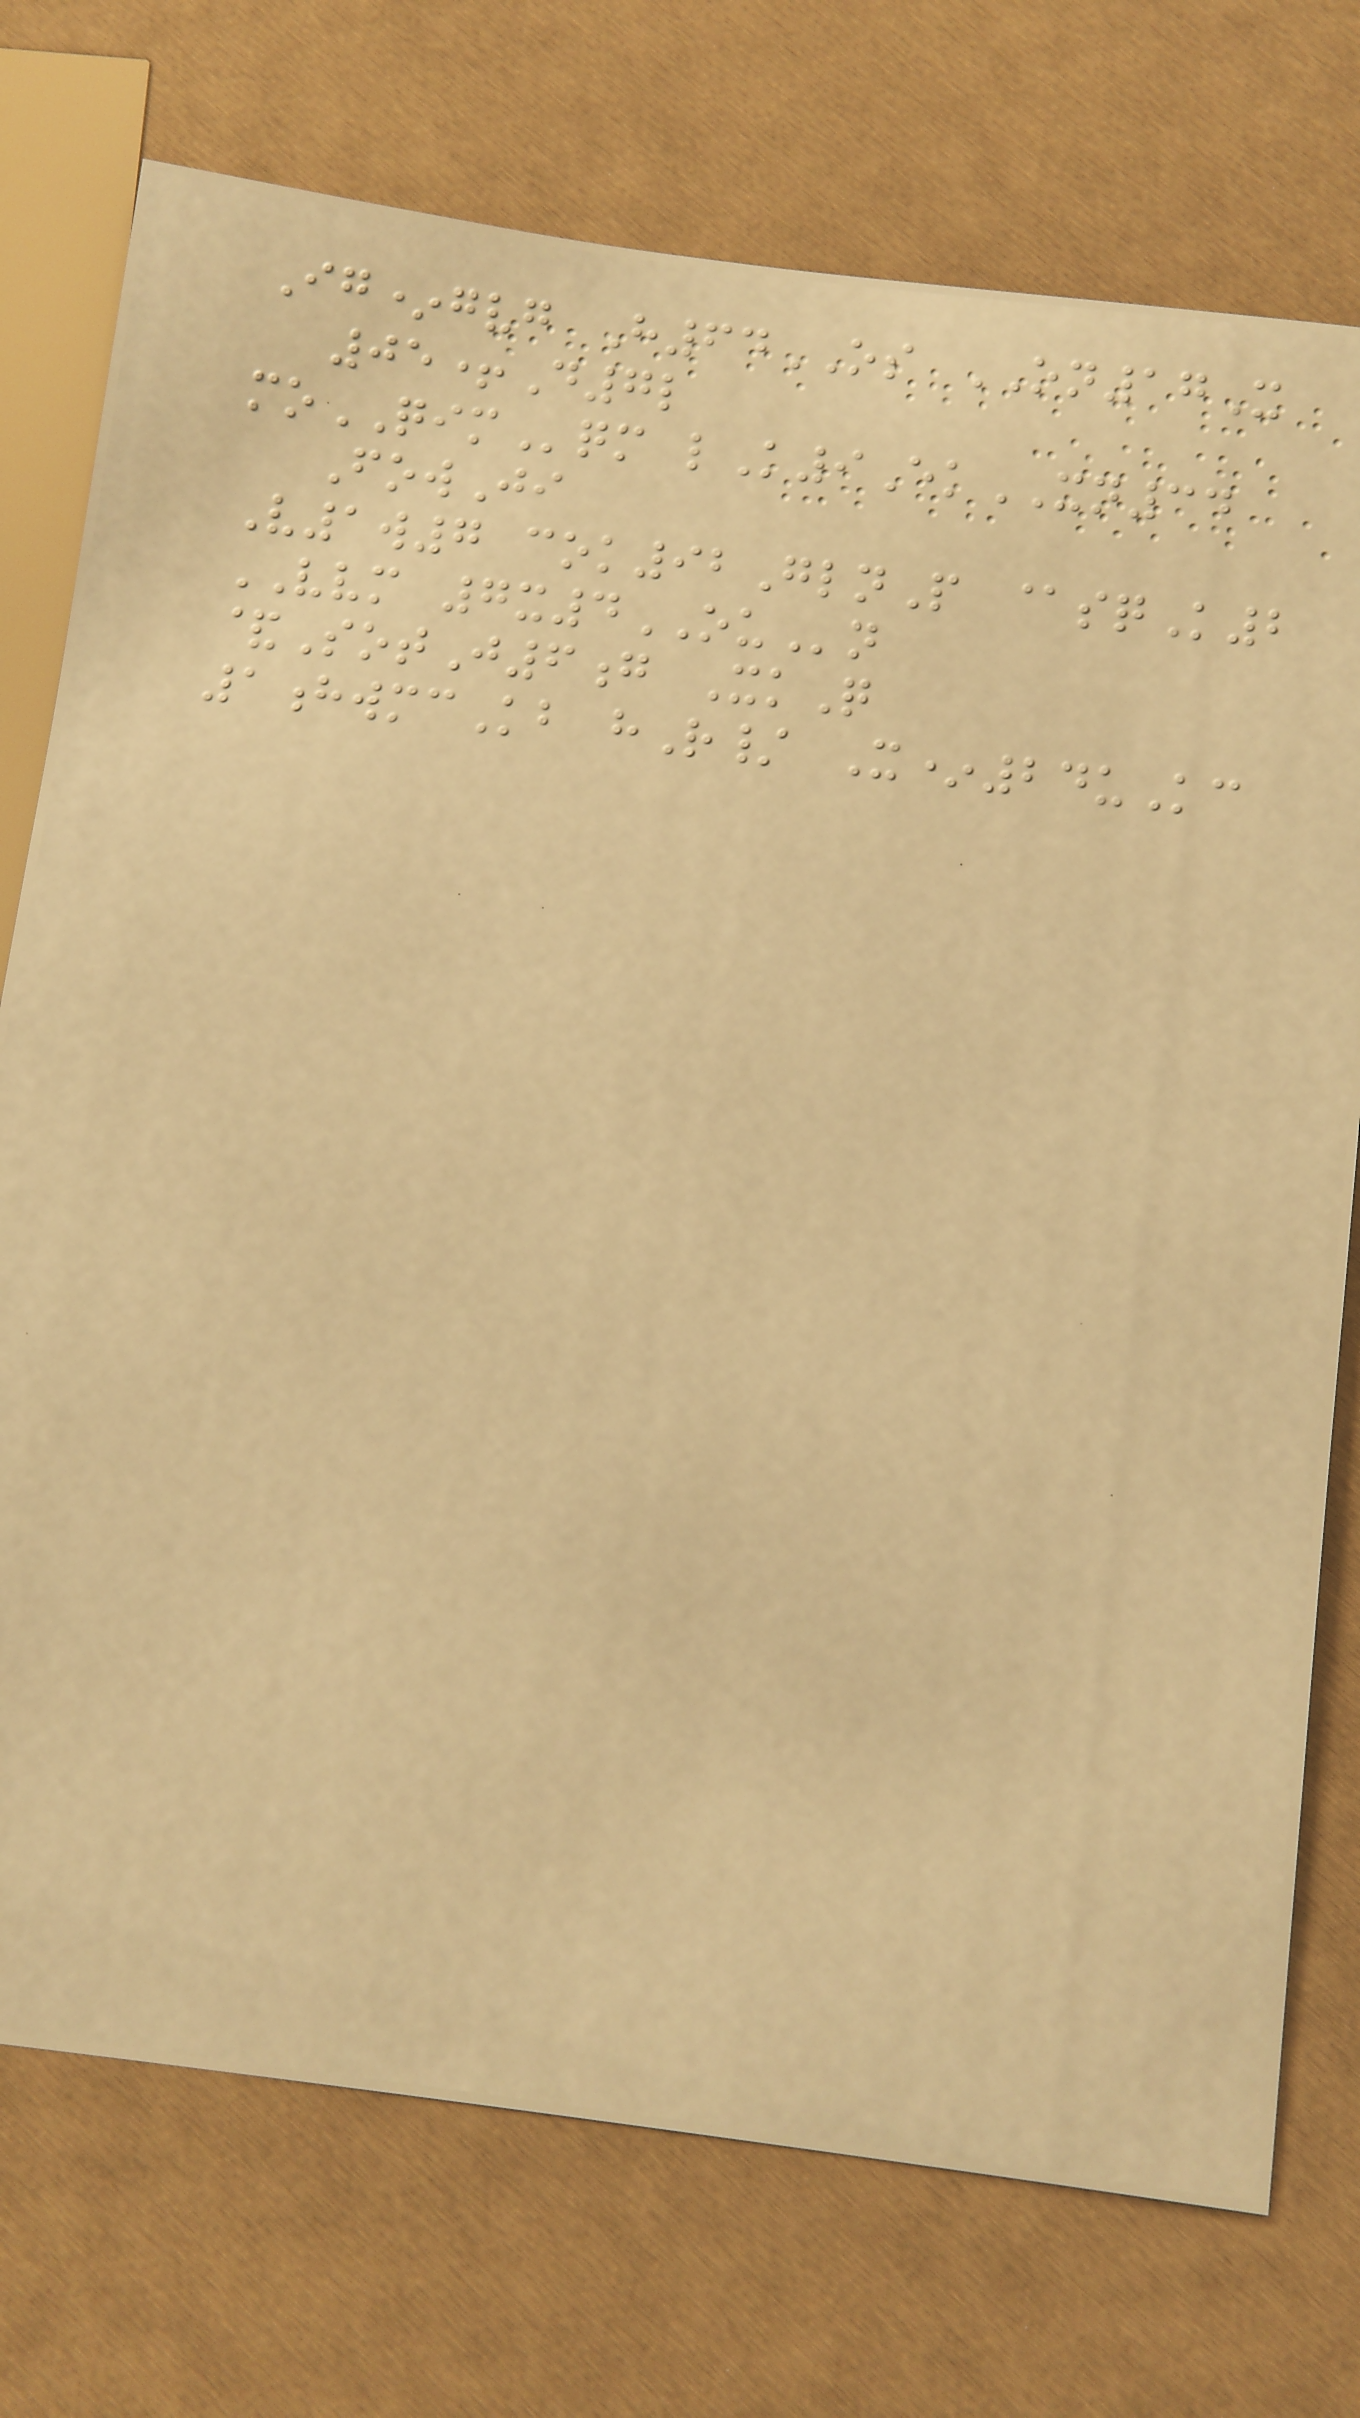Ig*gvg H64OS ON17X
05+D7l
moQIMqm lK9EkXN34
FowJi
V1w7 cok92GlnP @sqK2
VVM 7x4OUn
&SotJ6g XkQ
1hwmcKb hR/ X*24uKc
